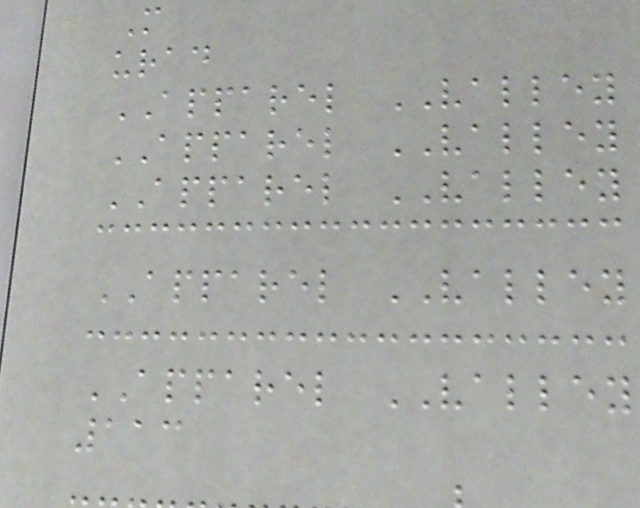M
urad
APPAREL VALLEY
APPAREL VALLEY
APPAREL VALLEY
APPAREL VALLEY
APPAREL VALLEY
113
